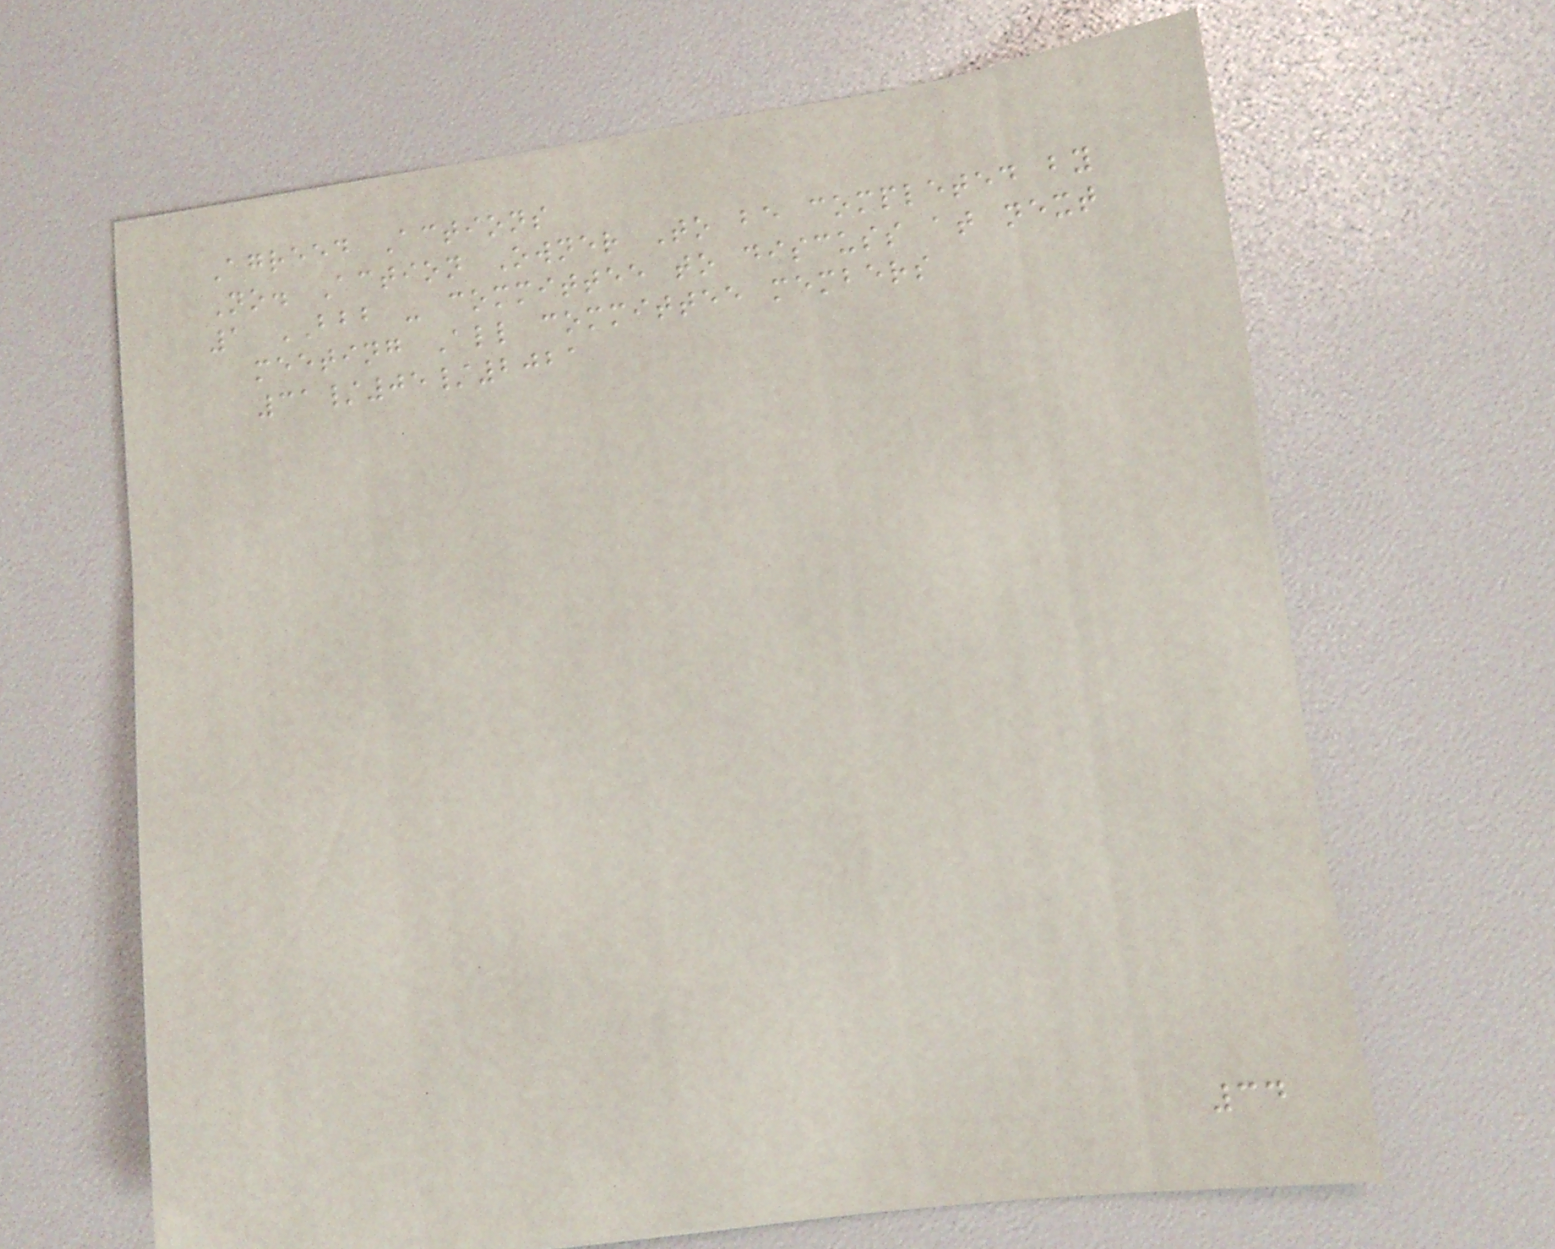Agreed Actions
No. Action Owner To be completed by
1 BBB - committee to discuss at next
meeting All committee members
31/05/2021
34
